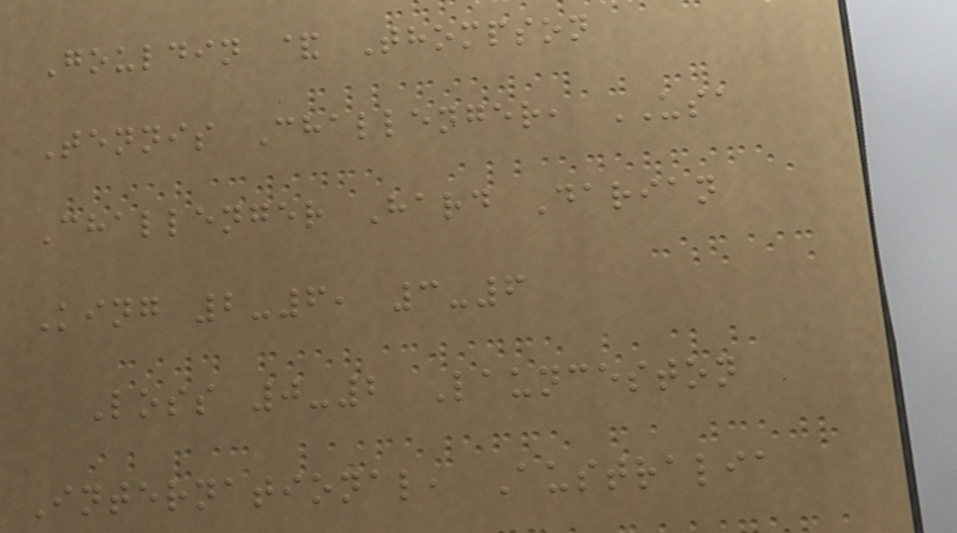Gouldin & Thompson
Tennis Challenger, USA
Challenger Hard Darian
King 2-6, 3-6
Loss 0-2 Launceston
International, Australia
